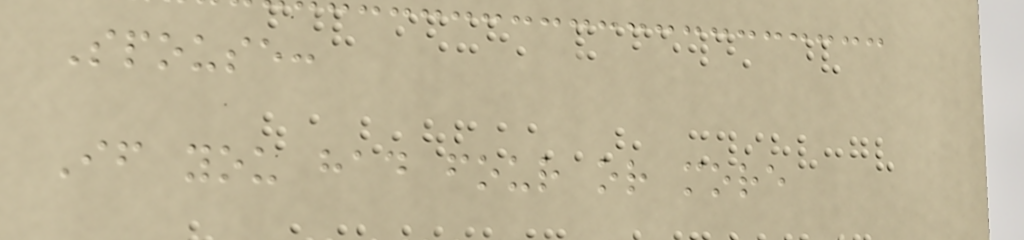Spouse:
If you had four or more
